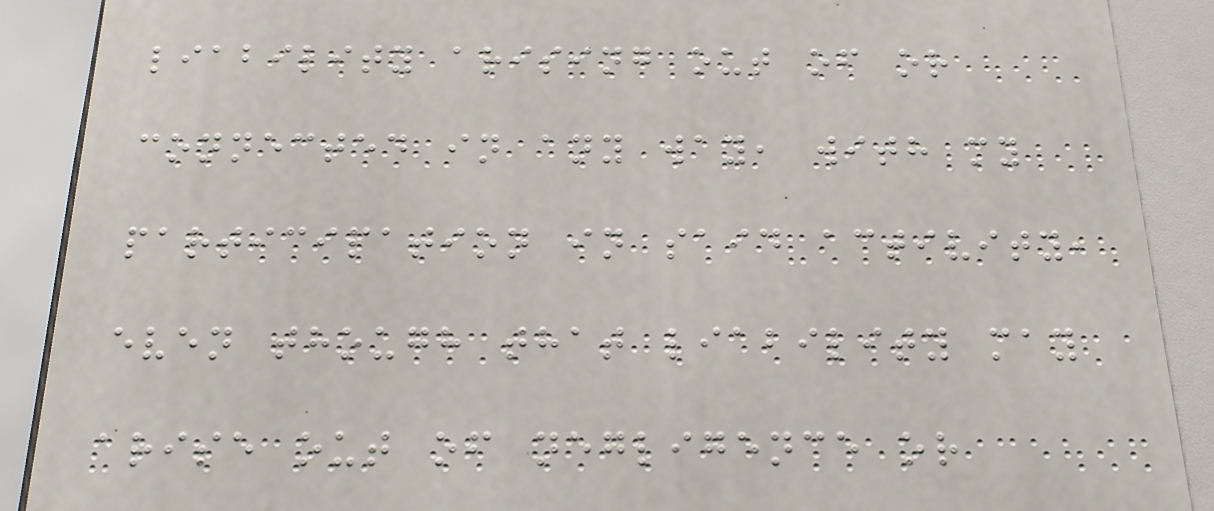liability arising out of or
connected in any way, with my
participation in said activity,
even though that liability may
arise out of negligence or
